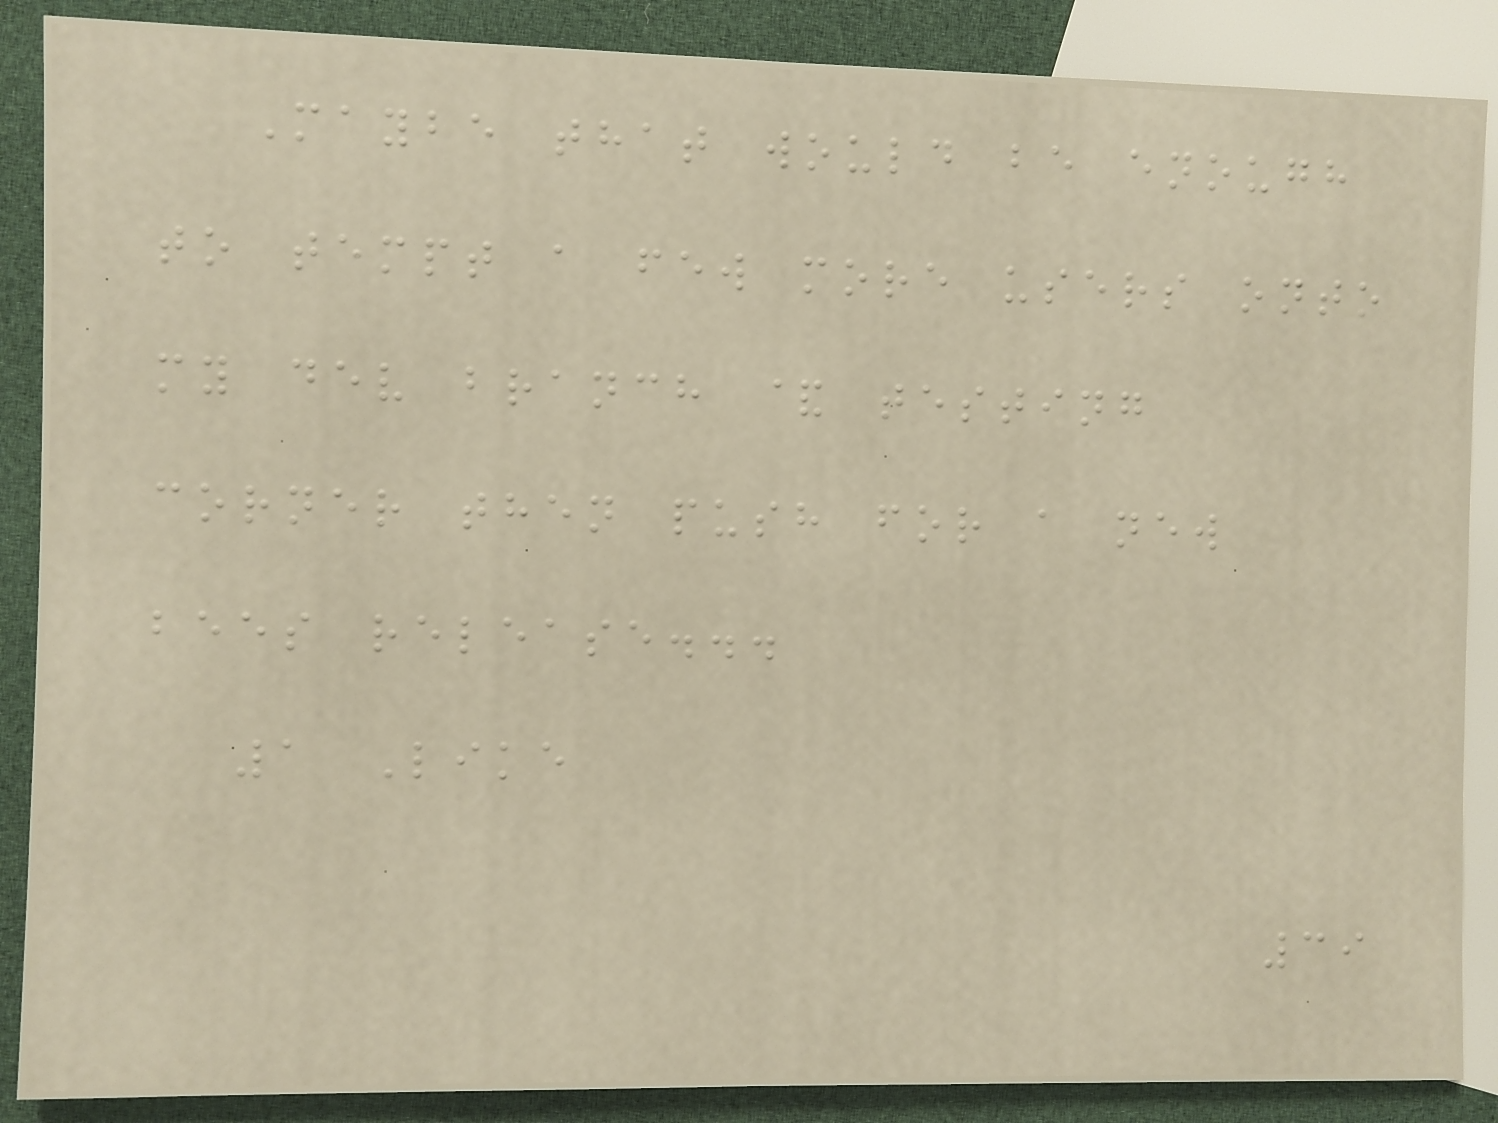Maybe that would be enough
to tempt a few more users onto
my dev branch & testing
corner then push for a new
bees release...
1 Like
39
